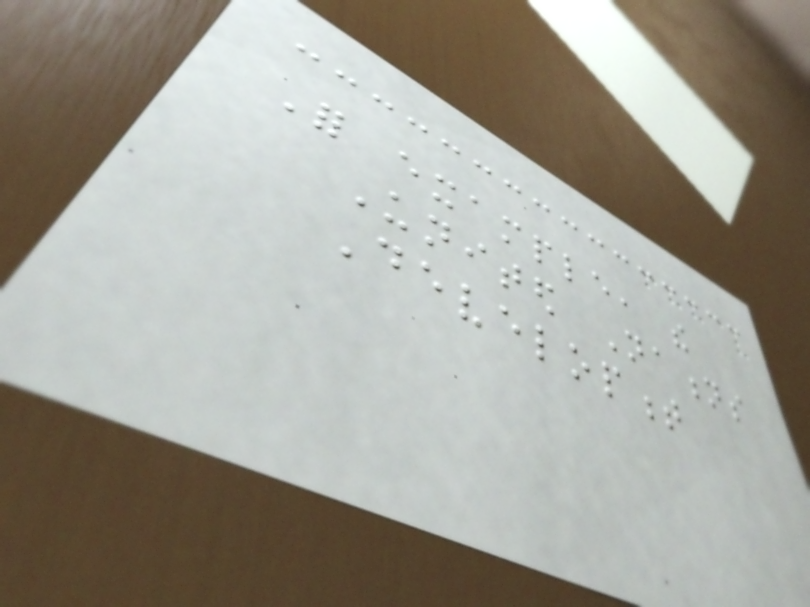For example, the
United Nations
Development
